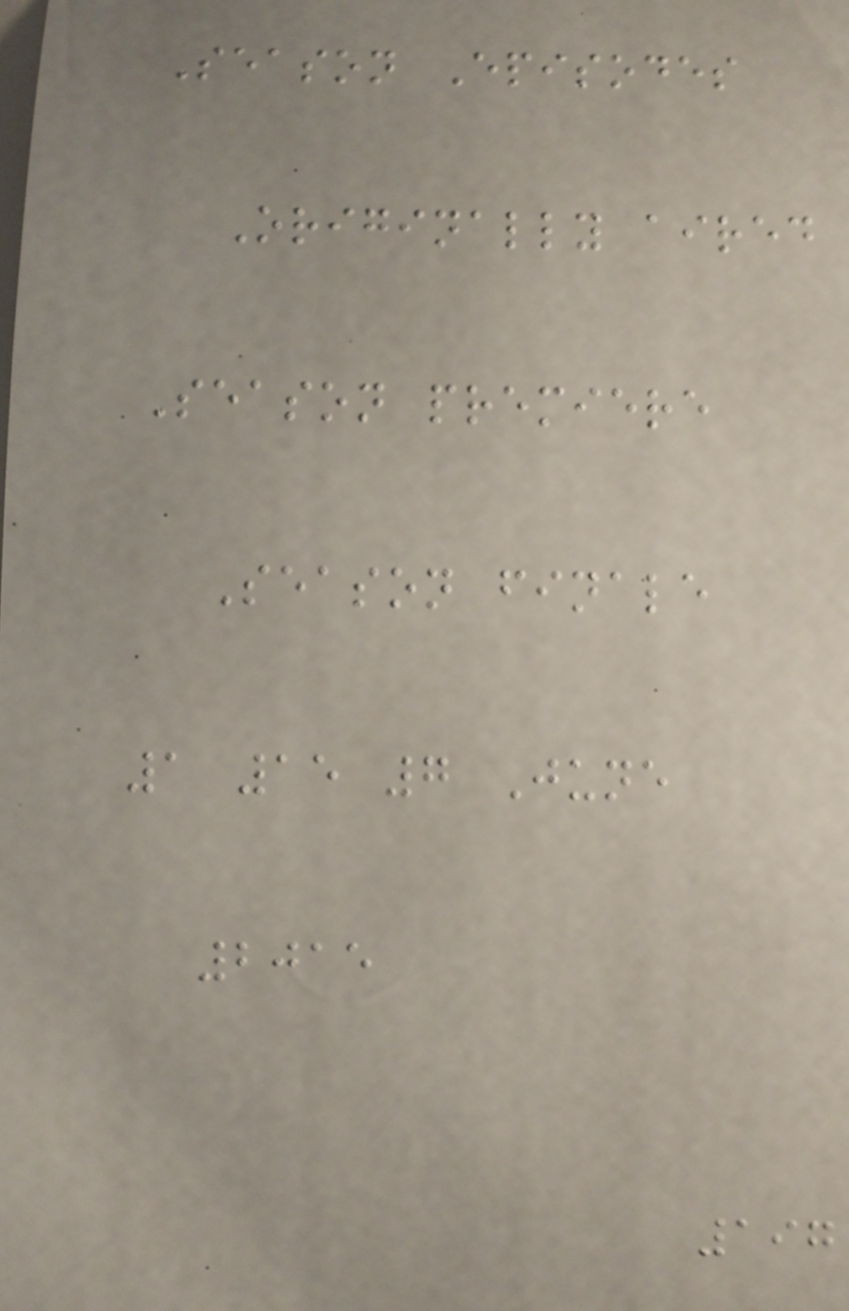Season Episodes
Originally aired
Season premiere
Season finale
1 15 7 June
2015
197
